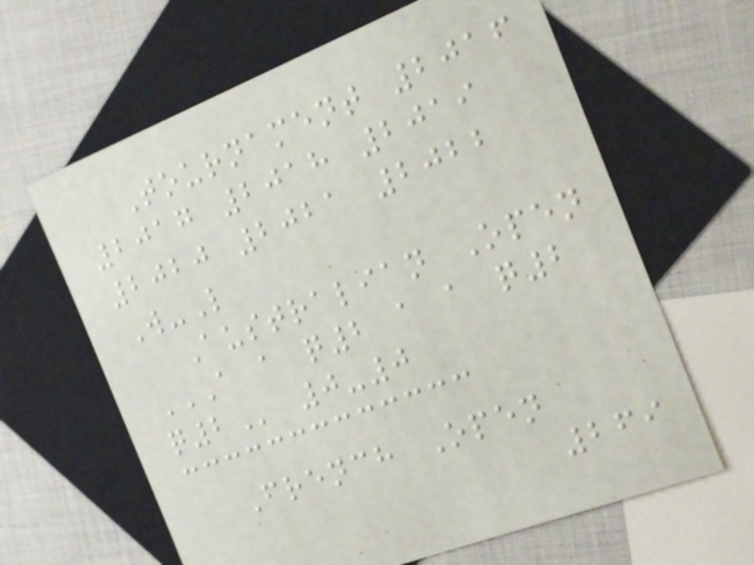Tournament 2016
2017 2018 2019
2020 2021 2022
W-L
Australian Open
A A Q2 A A Q2
Q2 0-0
French Open
269
